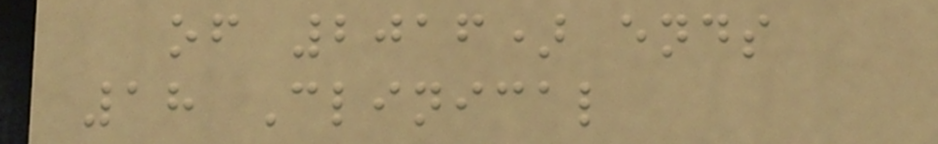of 2016) ends
18 Clinical
